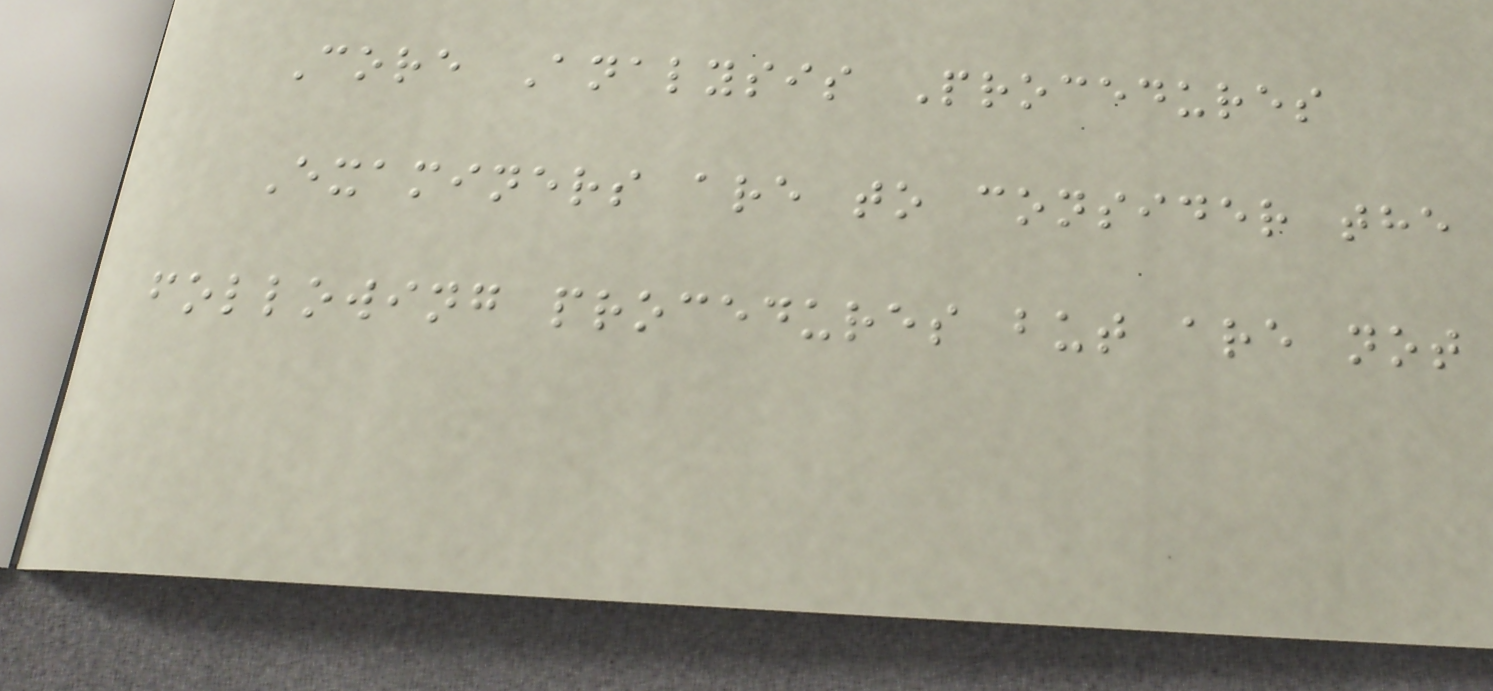Core Analysis Procedures
Examiners are to consider the
following procedures but are not
